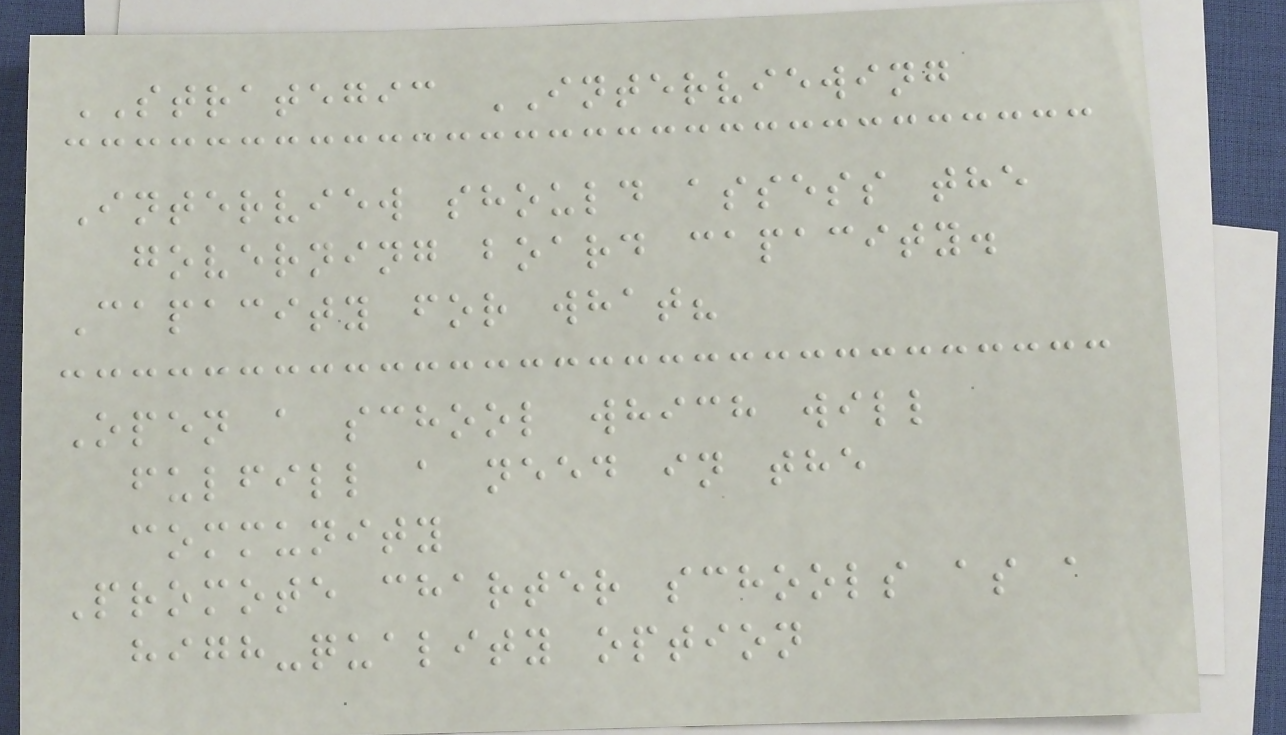STRATEGIC INTERVIEWING
Interview should assess the
governing board capacity.
Capacity for what?
Open a school which will
fulfill a need in the
community
Promote charter schools as a
high-quality option
